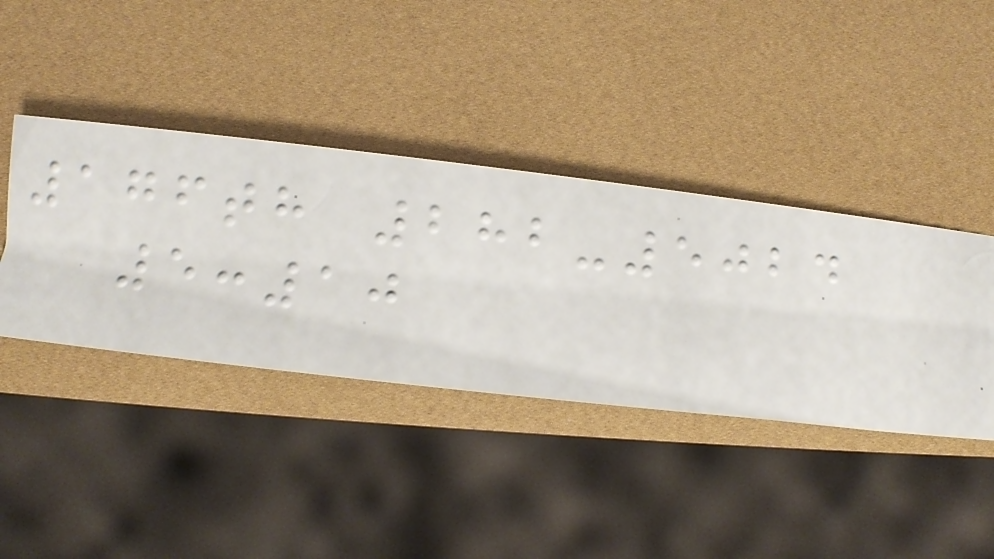176th 282-5024
5:10
